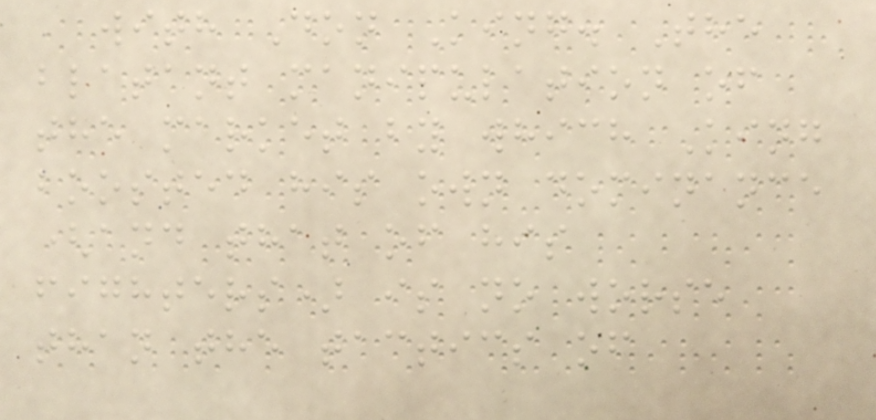with Don King. The
blatant manipulation of
the market by which King
boosted his own dominance
(and that of his
fighters) is no worse
than the tactics of
